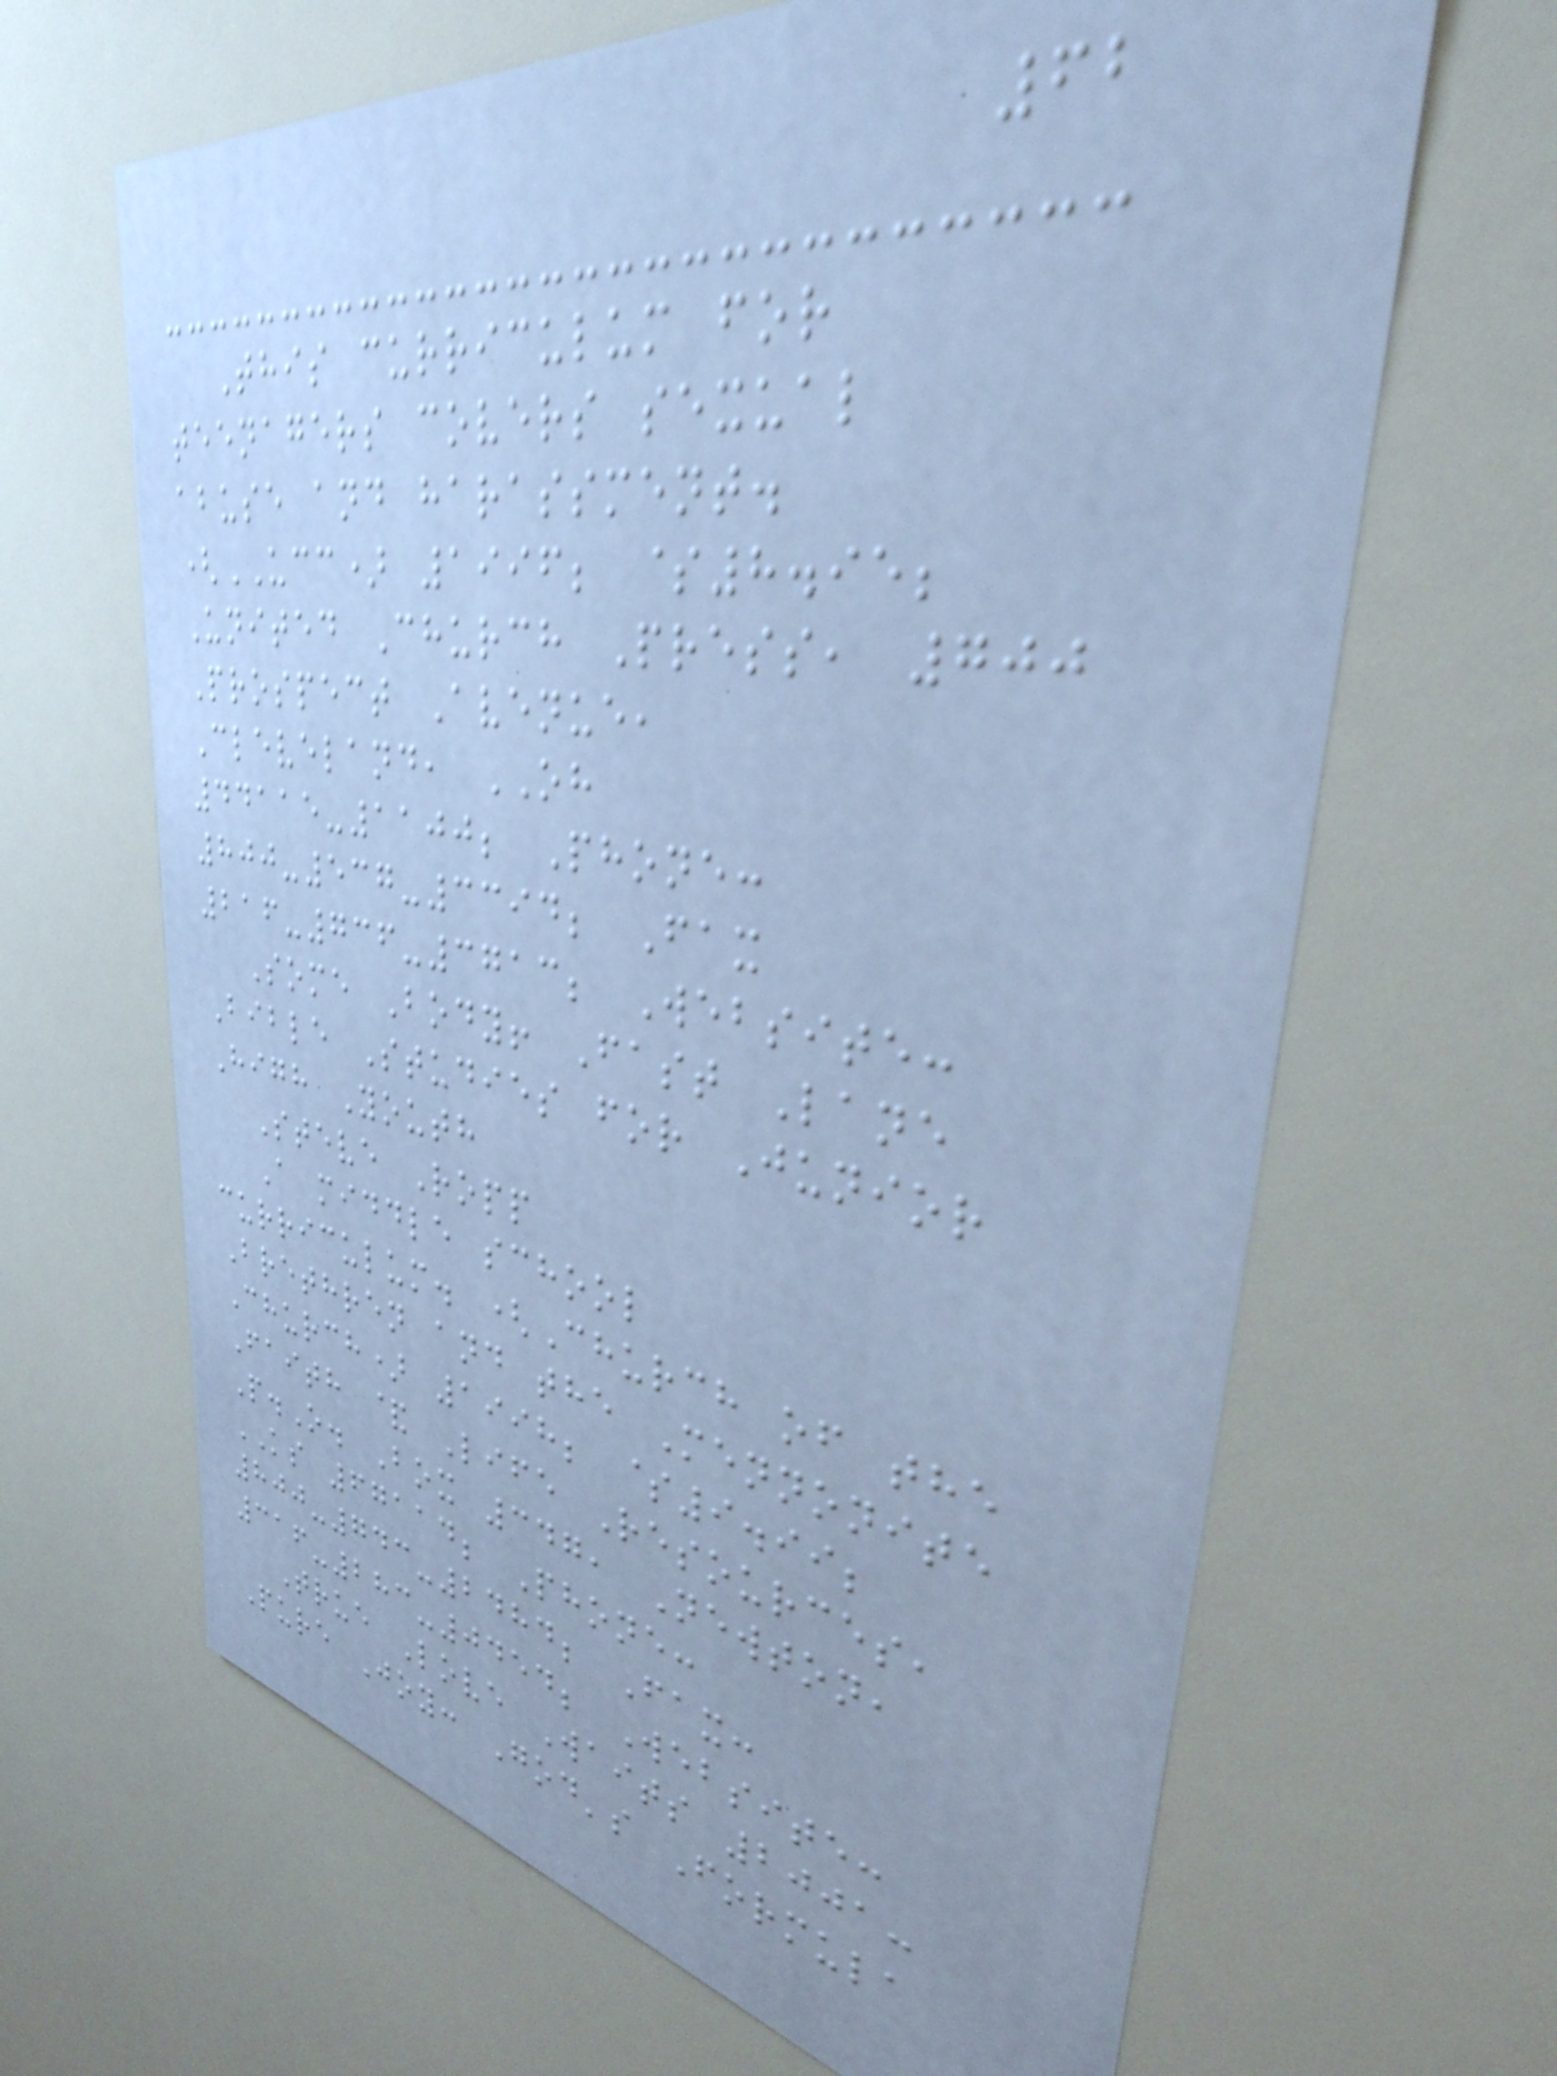62
This curriculum for
teenagers covers sexual
abuse and harassment.
(UCC) 1996; $8.95;
United Church Press, 700
Prospect Avenue,
Cleveland, OH
44115-1100; Phone:
800-537-3394; Fax
216-736-3713; Website:
Some Body! Fast Lane
Bible Studies for Junior
High Youth
Steve Ropp
A middle school
curriculum. (Church of the
Brethren and the Mennonite
Church) 1998; $9.99;
Faith & Life Resources,
P.O. Box 347, Newton,
KS 67114; Phone:
800-743-2484; Fax:
316-283-0454; Website:
True Love Waits 2001:
Pure Joy: God's Formula
